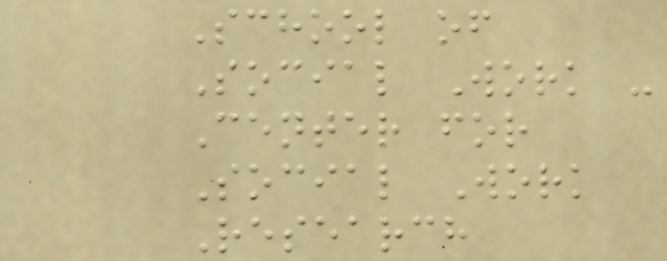School of
Social Work -
Center for
Social Work
Research
